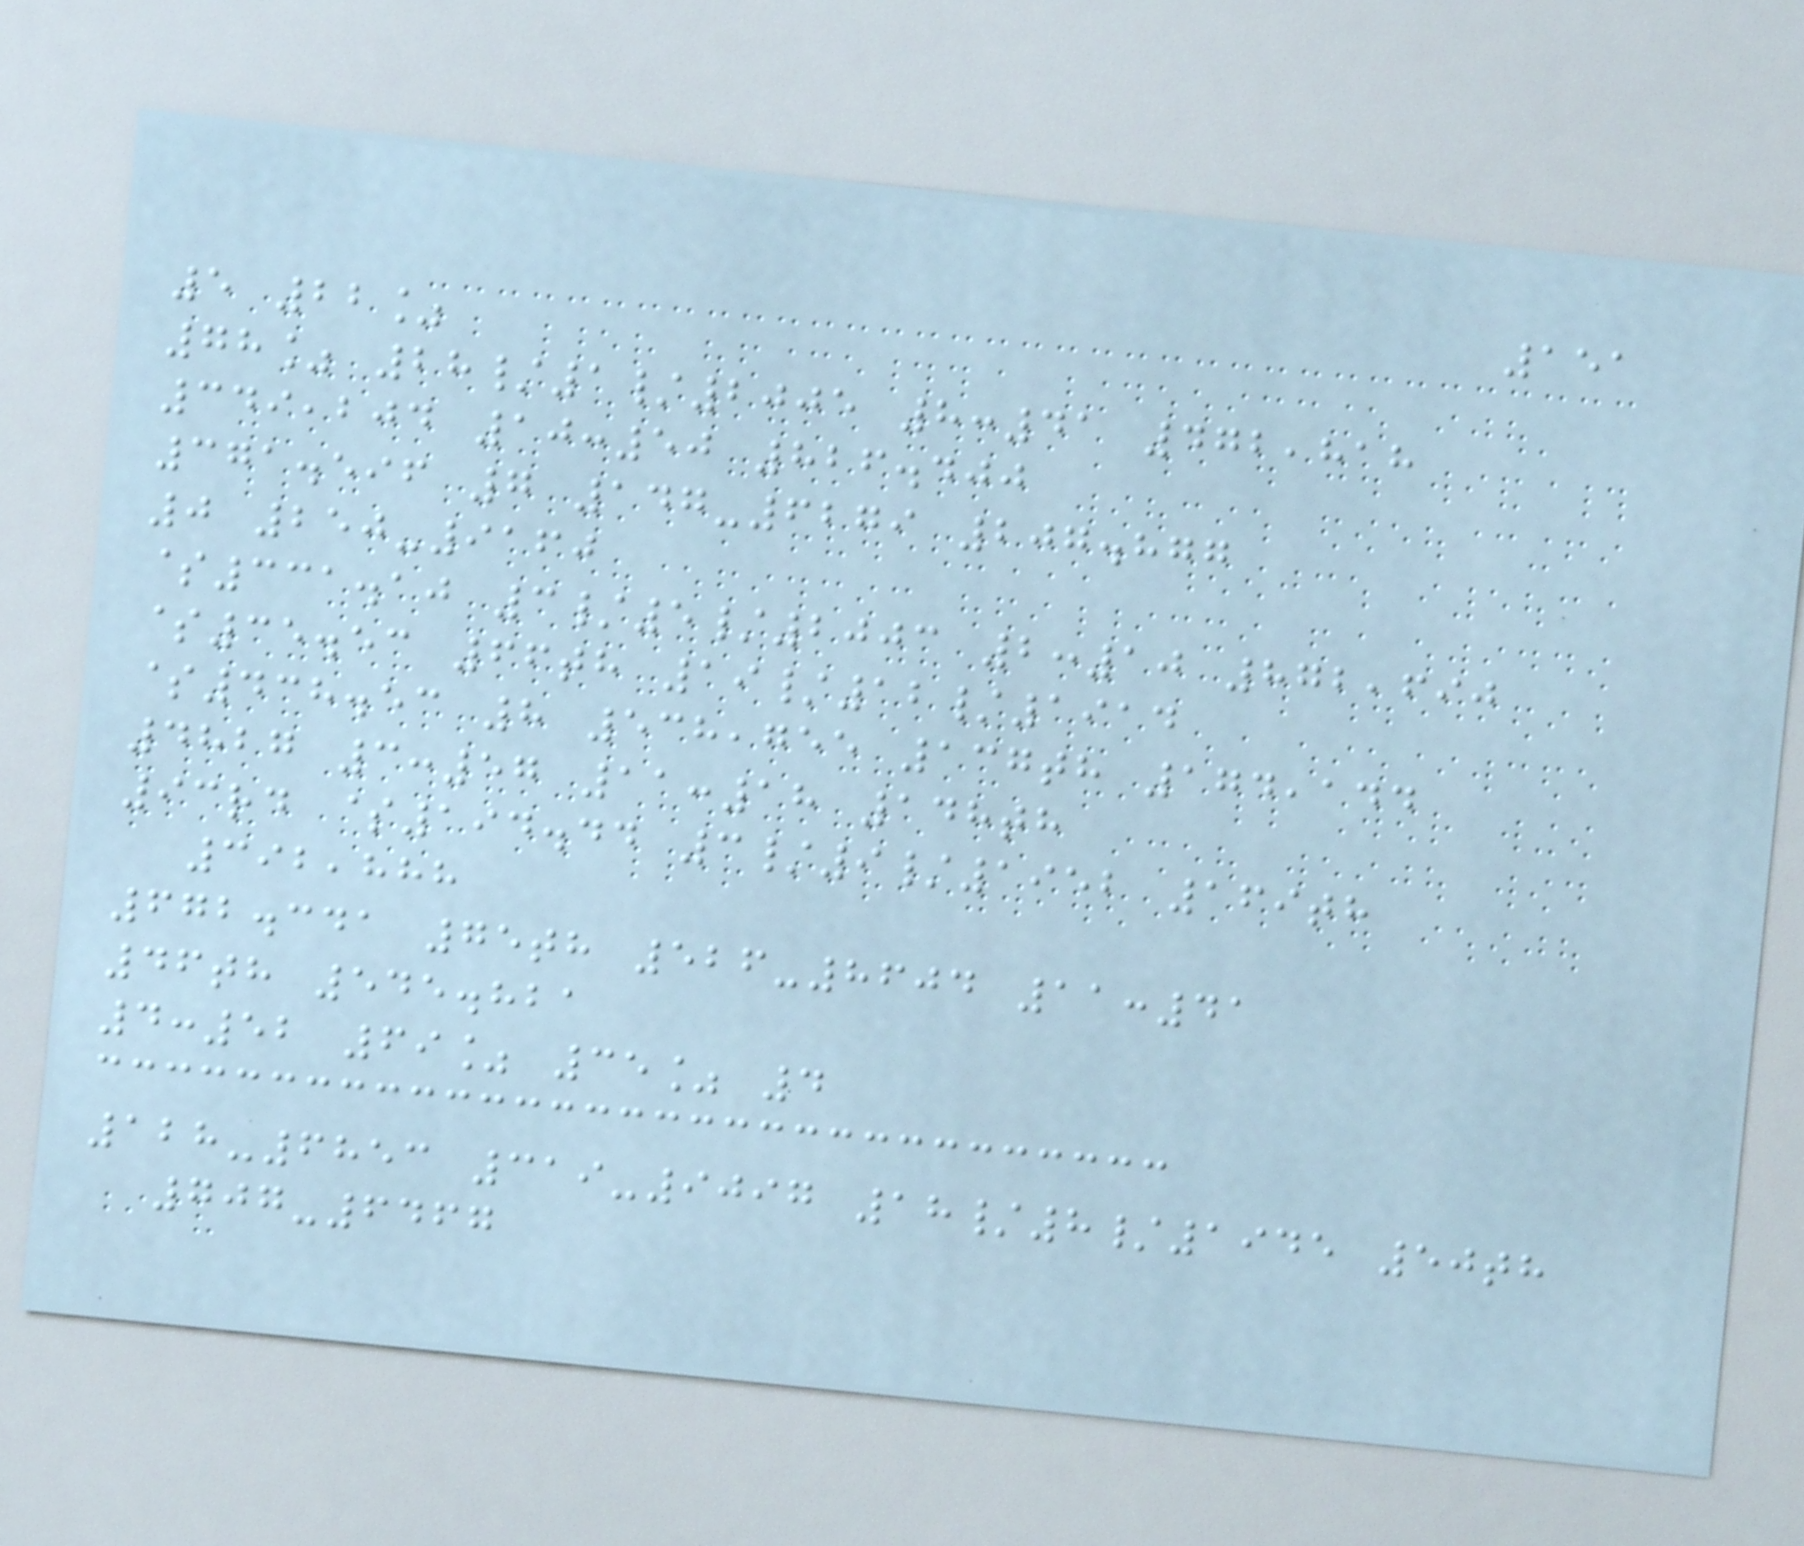151
5 22%
78% 28/1/2005 8:41 472,818
349,204 10:50 826.400
371.596 7 147-6279 207.877
0 250-9160
$331.10 3/5/2003 2:10 872,690
$35.53 66th 19/12/1914
$438.53 8 538,755 137th 174,144
4827 3:57 11:18 148th
93rd $194.44 3/9/1952 169th
392,888
672.341 75th 526-8604 11:41
46th 545.821
4:52 69% 35% 4
128-6853 319-9097 18/8/1945 50th
707-6467
